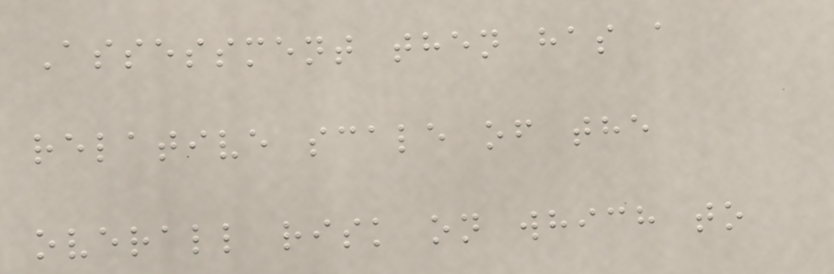Assessment then has a
relative scale of the
overall risk on which to
